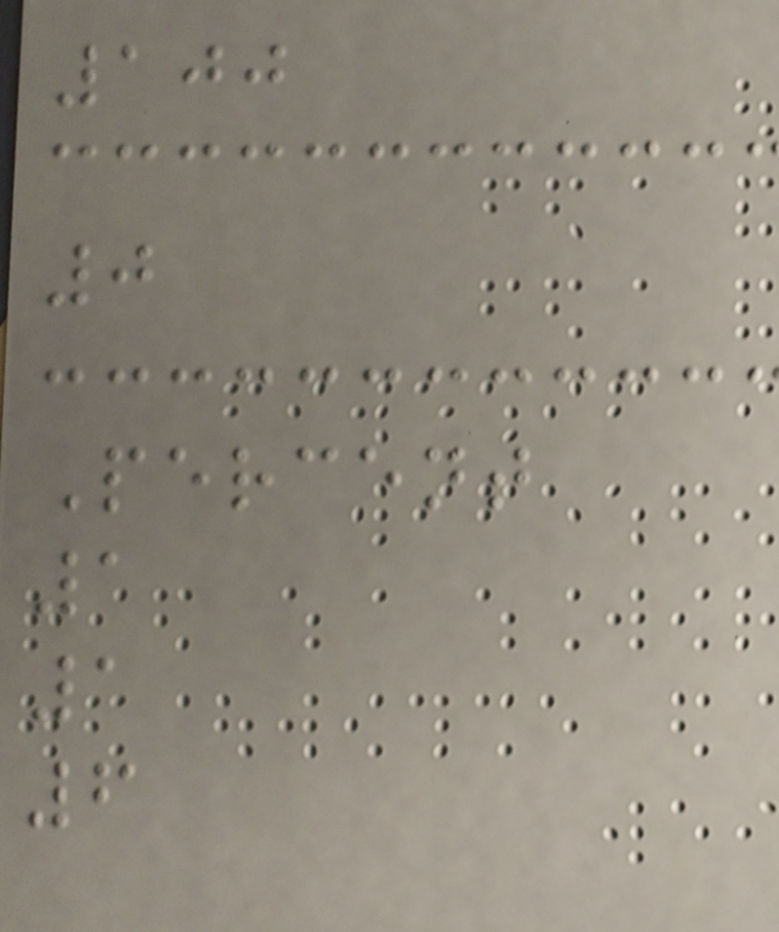100
0
Percent
1
1
6
